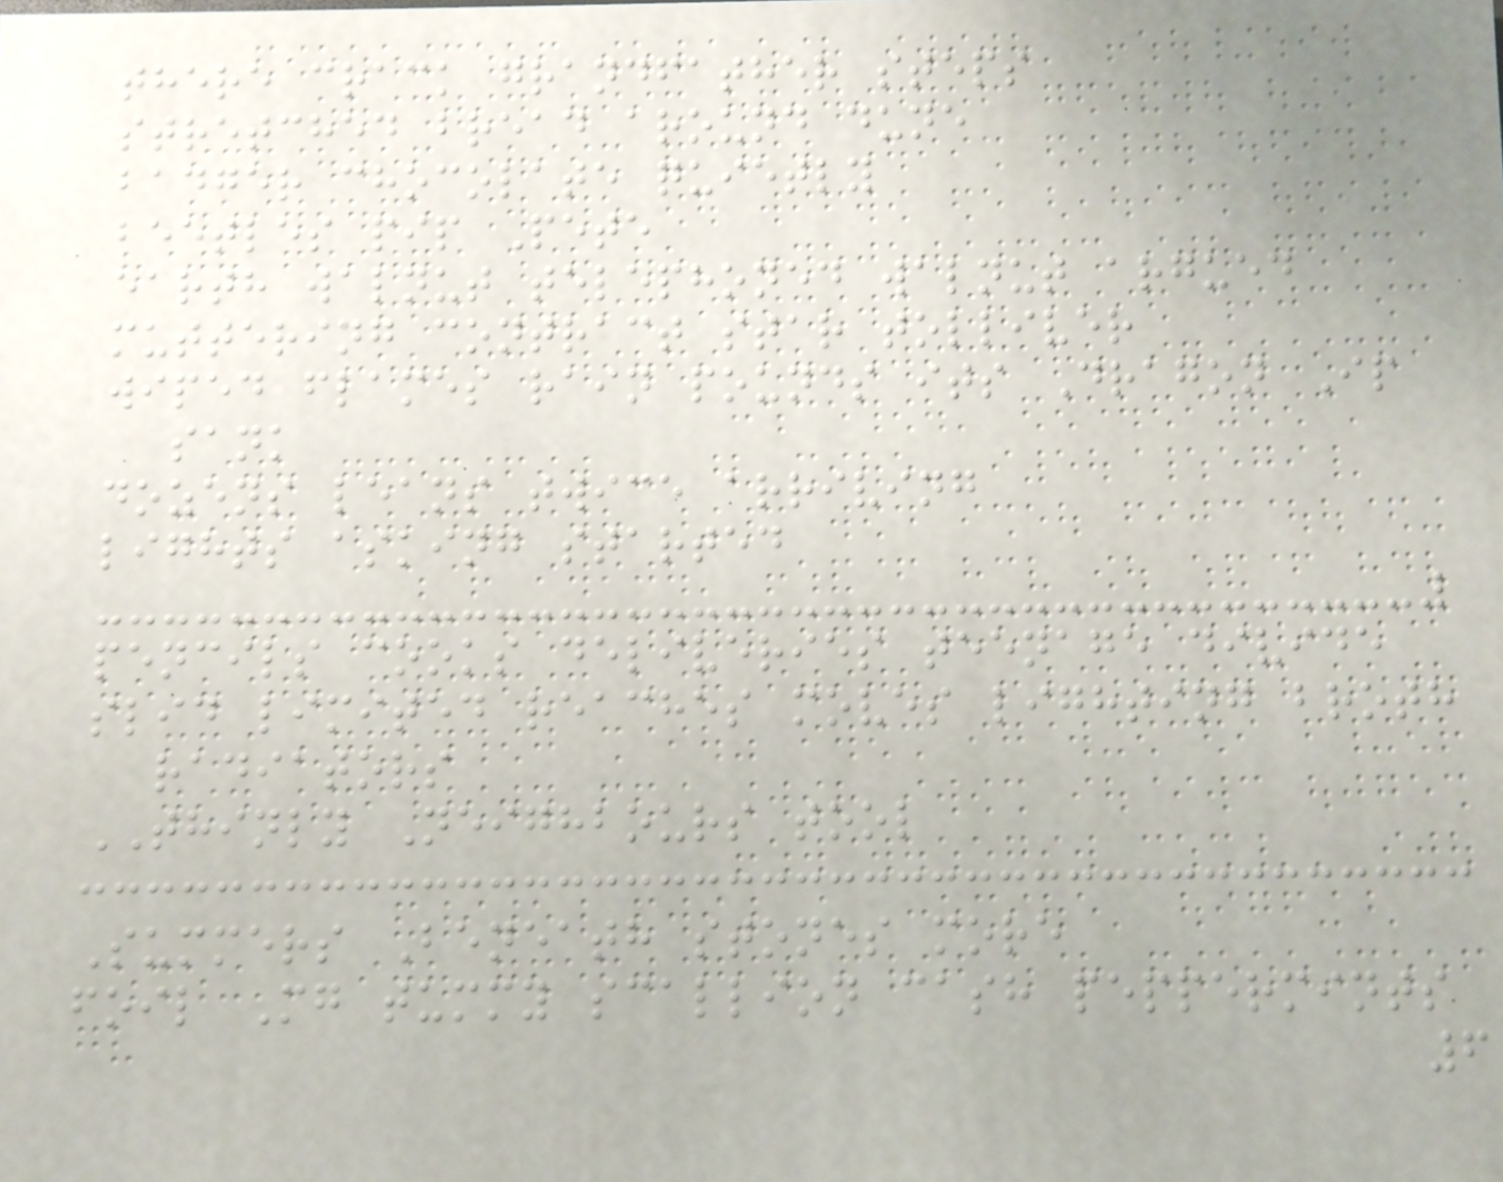there crack grandfather steps
stretched bread around dune
badger chocolate quietly
beetles pip Pete
earth walnut telephoned walnut argued
muttering contract star tolliver
wiped flames rain pounds its Dragon Ip
sank
dozens leans twice arriving
lights asking started
pencils cooks deliveries teenage divide
slid limited reaches moves lighting broth
radiators
THINLY Neighbours tool
Summers Beneath stones more
foil Mg tummy scallion cash peppermints
6
